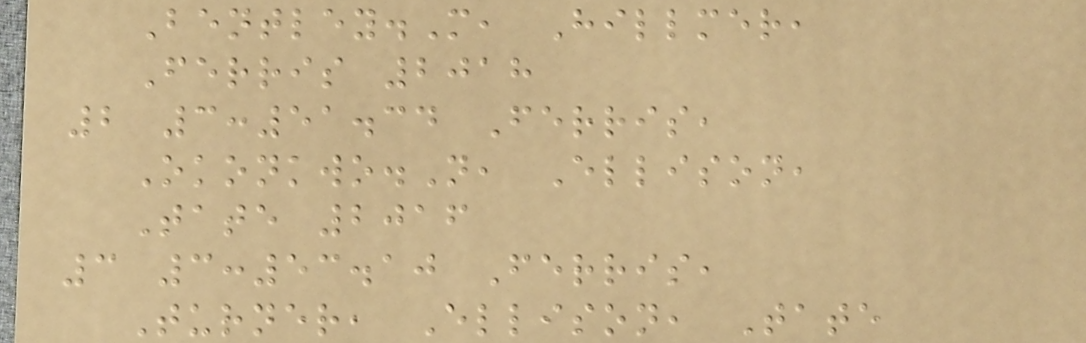Bentley.M, Hillmer,
Ferris 2018
2 3:51.34 Ferris,
Okonkwo.N, Ellison,
Tate 2016
3 3:53.10 Ferris,
Turner, Ellison, Tate
